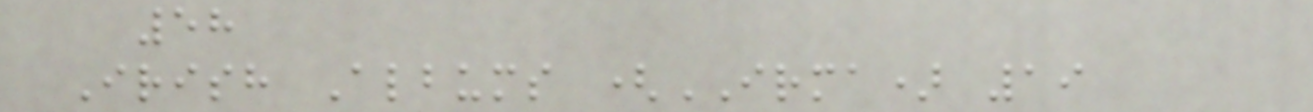58
Irish Albums (IRMA) 19
